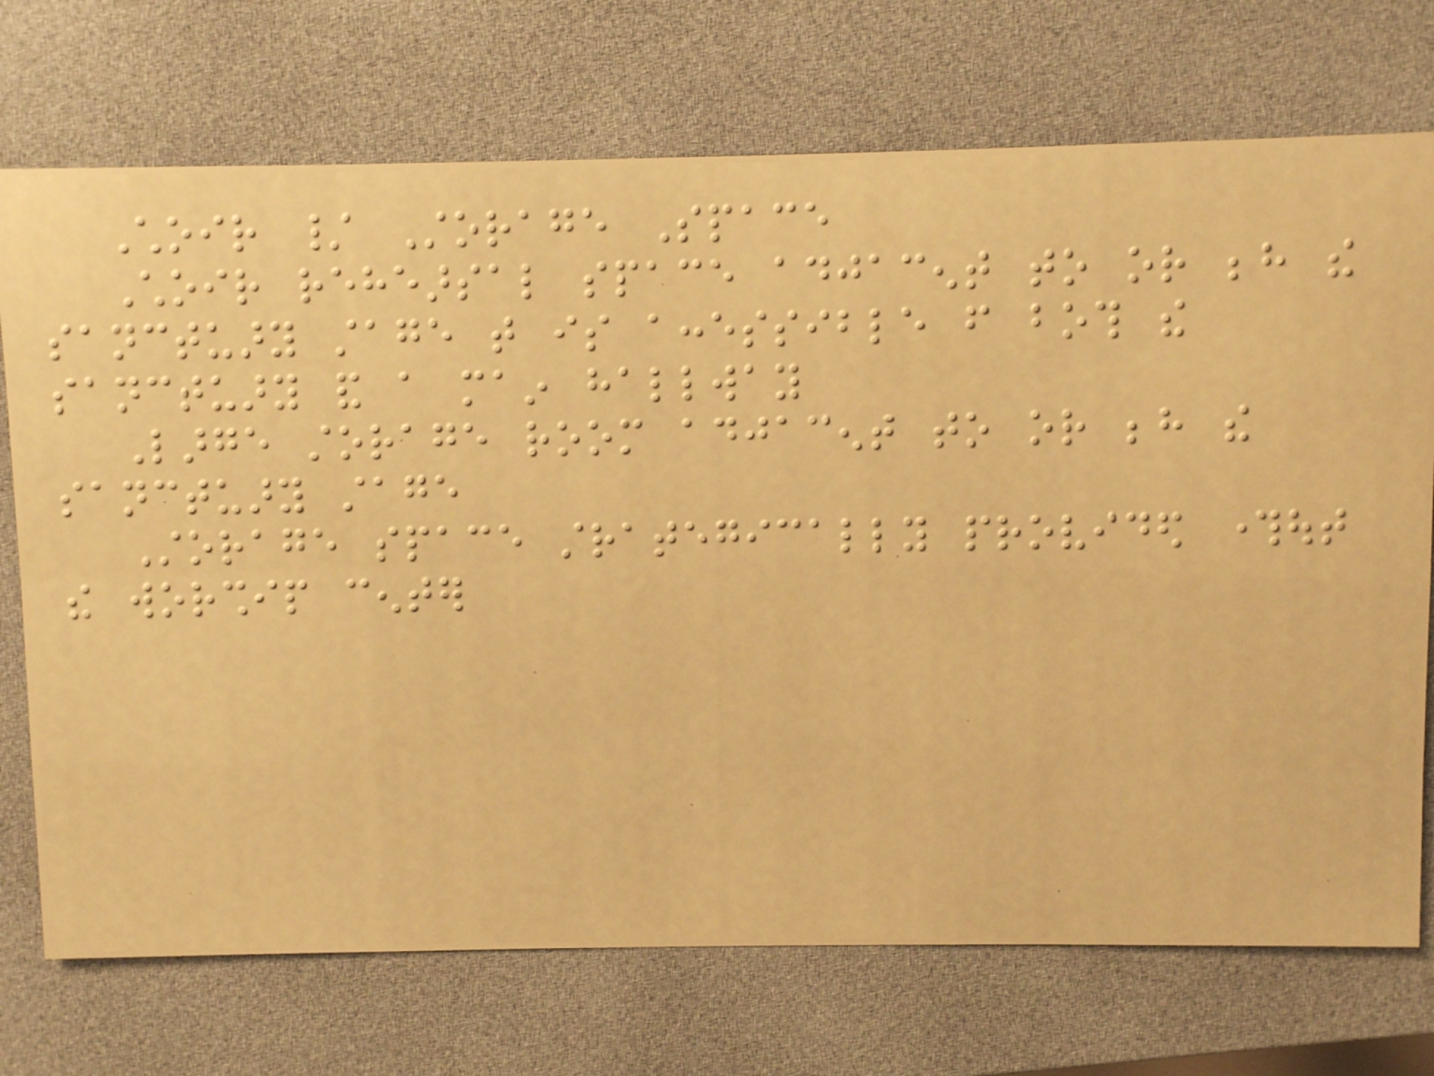Choir / Storage Space
Choir rehearsal space adjacent to or behind the
sanctuary stage that is accessible from both the
sanctuary and a main hallway
Large storage room adjacent to or behind the
sanctuary stage
Storage space strategically provided throughout
the worship center
